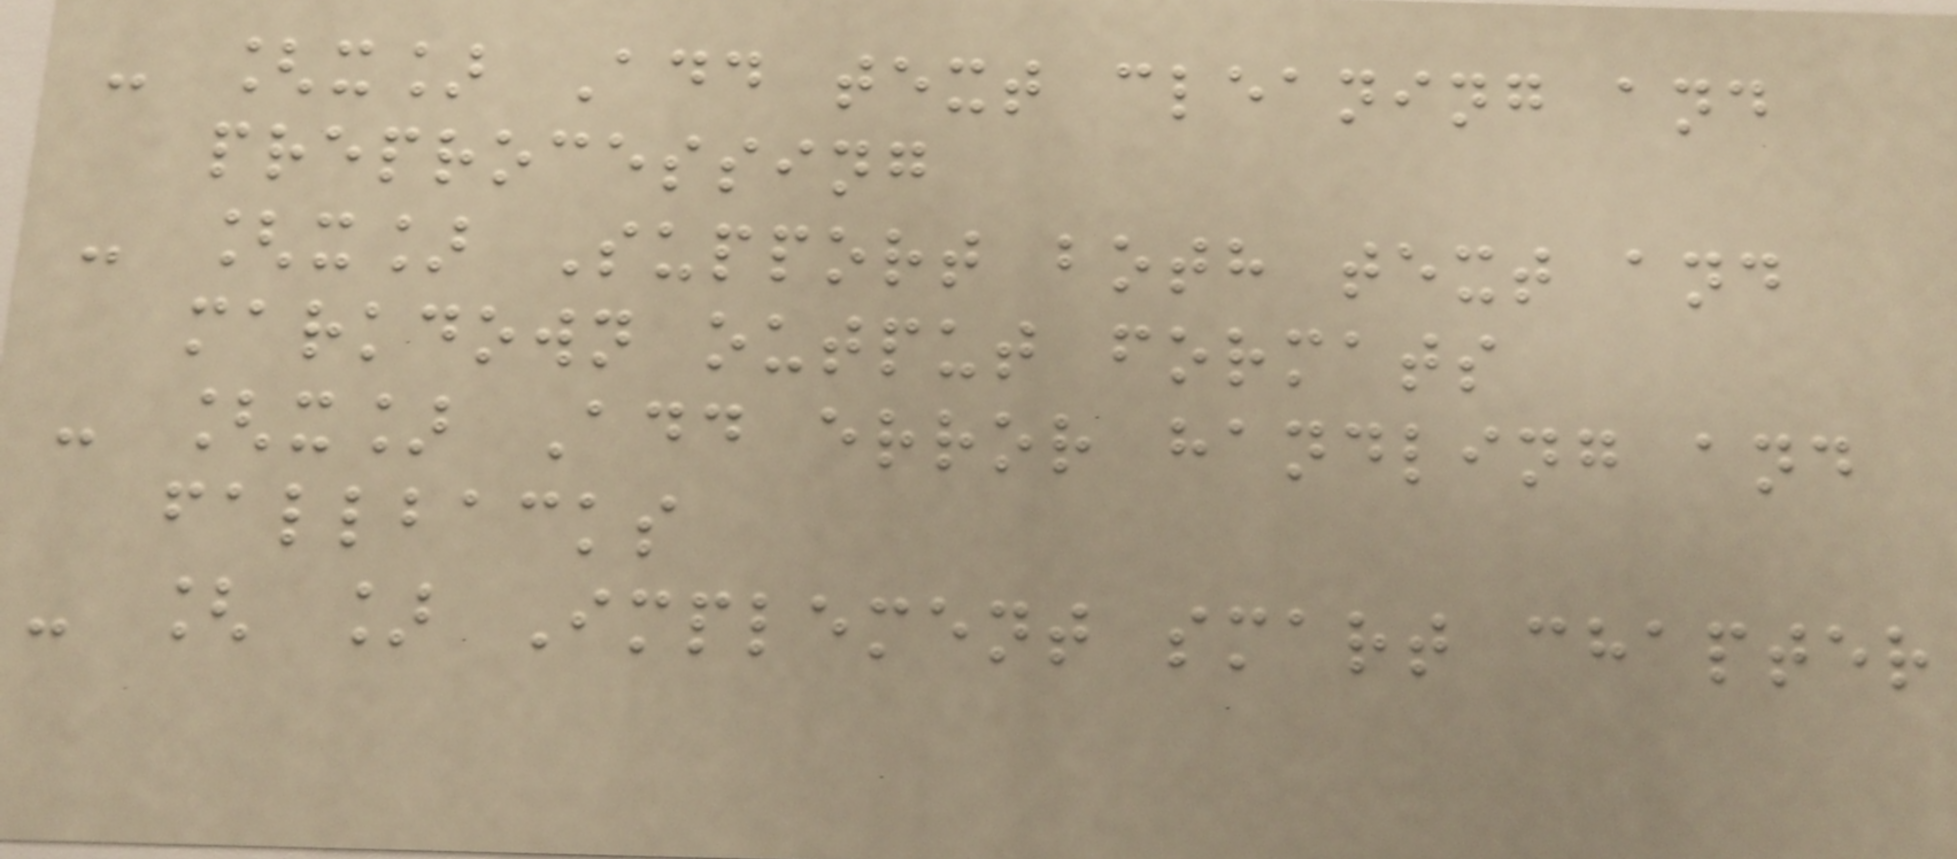- [x] Add text cleaning and
preprocessing
- [x] Support both text and
markdown output formats
- [x] Add error handling and
fallbacks
- [ ] Implement smart chapter
